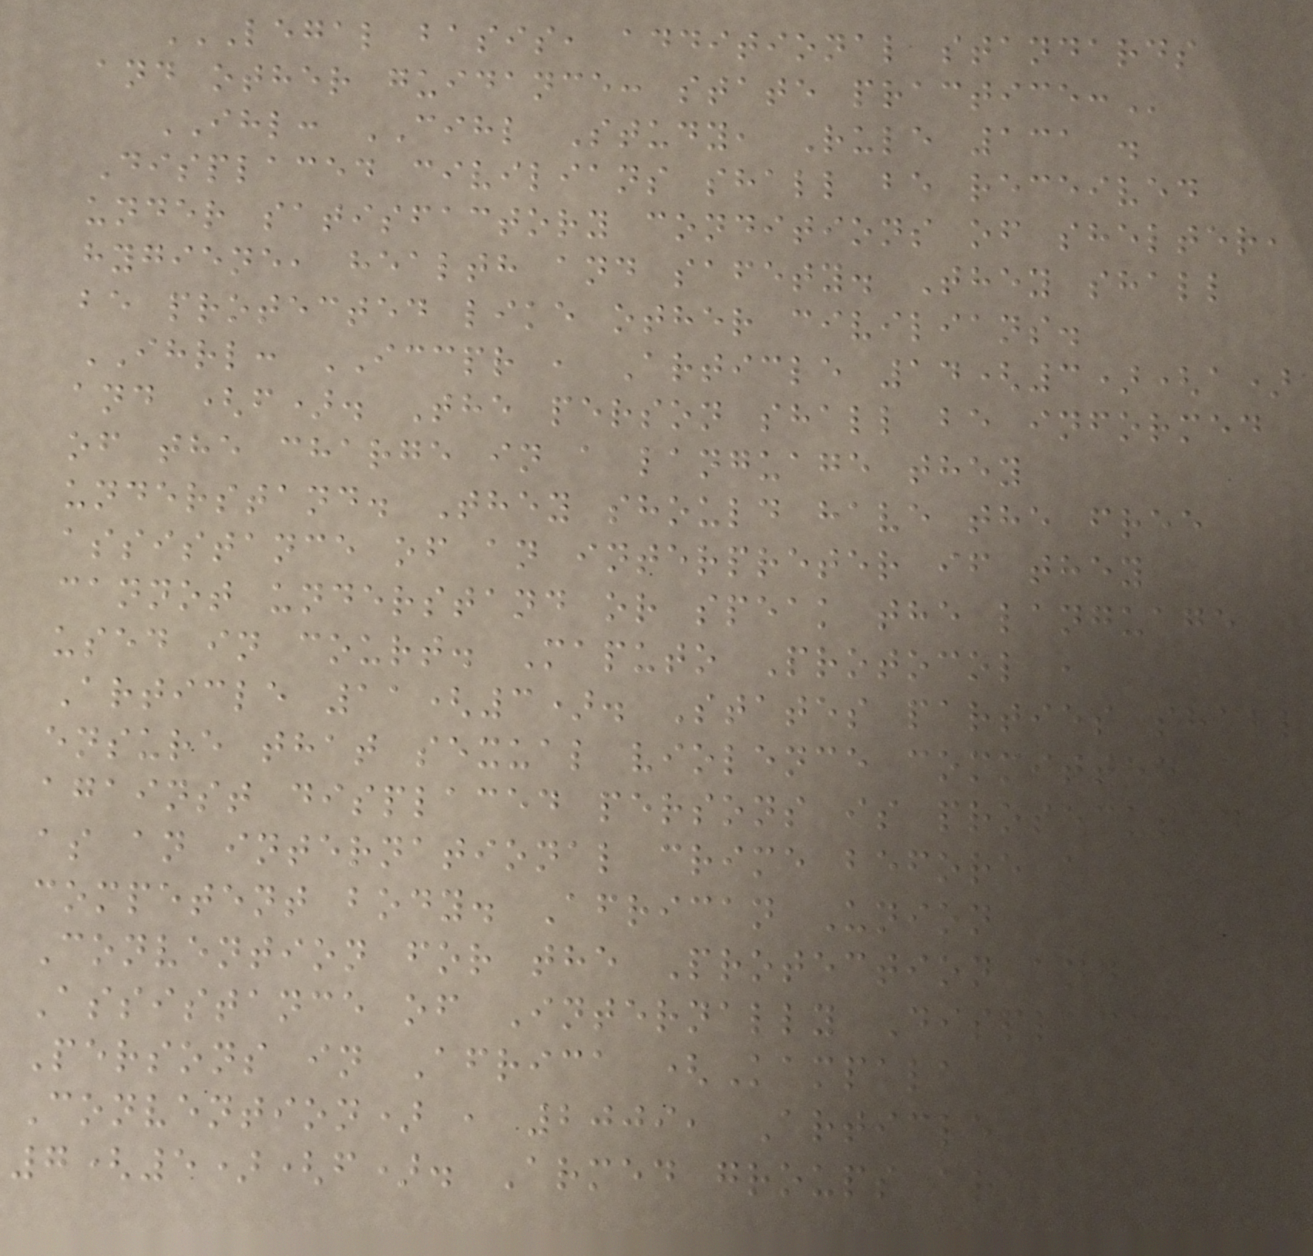LEGAL BASIS, ADDITIONAL STANDARDS
AND OTHER GUIDANCE: STATE PRACTICE:
IHL: CIHL Study, Rule 131 .
Displaced civilians shall be received
under satisfactory conditions of shelter,
hygiene, health and safety. They shall
be protected like other civilians.
IHRL: ICCPR , Article 14(3)(a)
and (f). The person shall be informed
of the charge in a language they
understand. They should have the free
assistance of an interpreter if they
cannot understand or speak the language
used in court. Maputo Protocol ,
Article 11(3). States parties shall
ensure that sexual violence committed
against displaced persons is prosecuted
as an international crime before a
competent body. African Union
Convention for the Protection and
Assistance of Internally Displaced
Persons in Africa (Kampala
Convention) , 2009, Article
7(5)(f). Armed groups are
